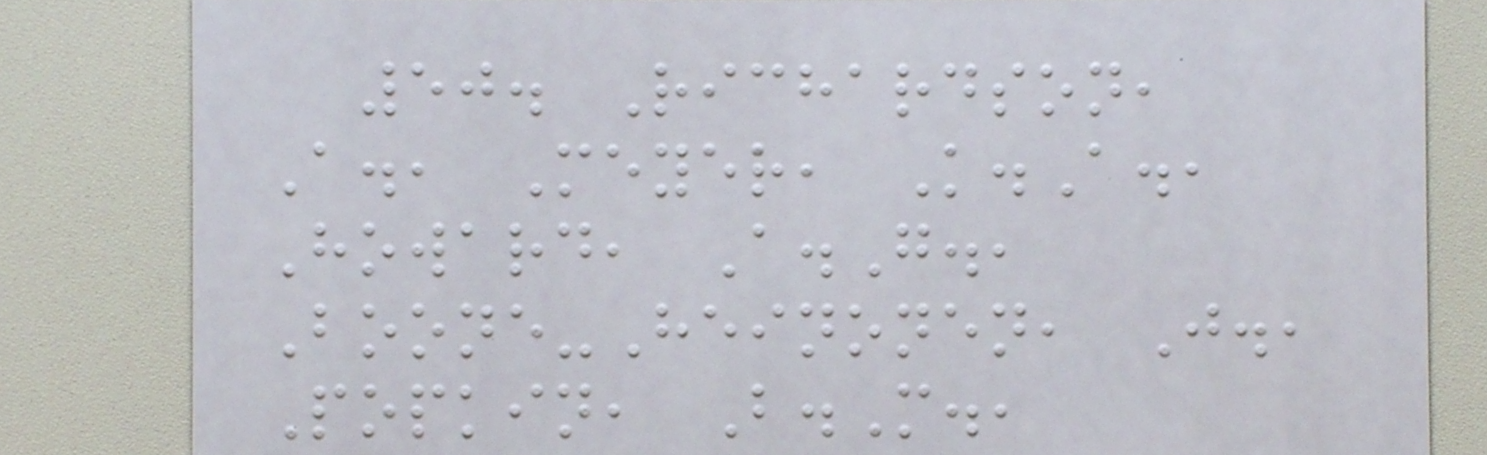50. Richardson,
A., Meyer, K.A.,
Howard, A.G.,
Boone-Heinonen, J.,
Popkin, B.M.,
